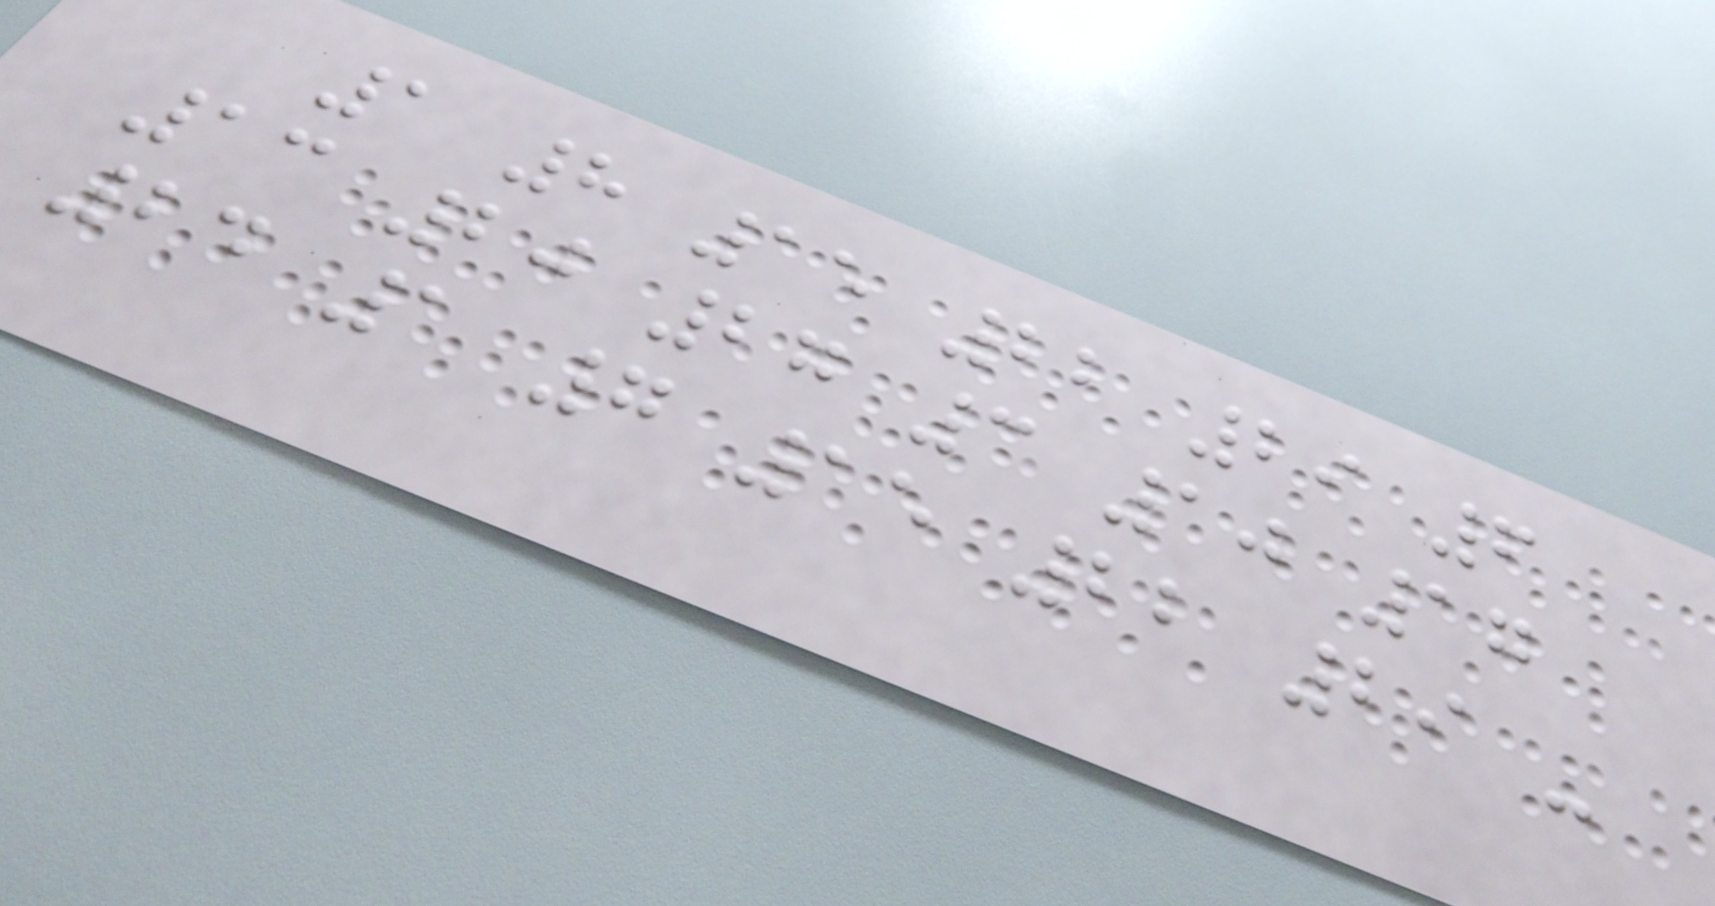1 8 15 22 29 6
13 20 27 3 10 17
24 1 7 15 22 29 -
